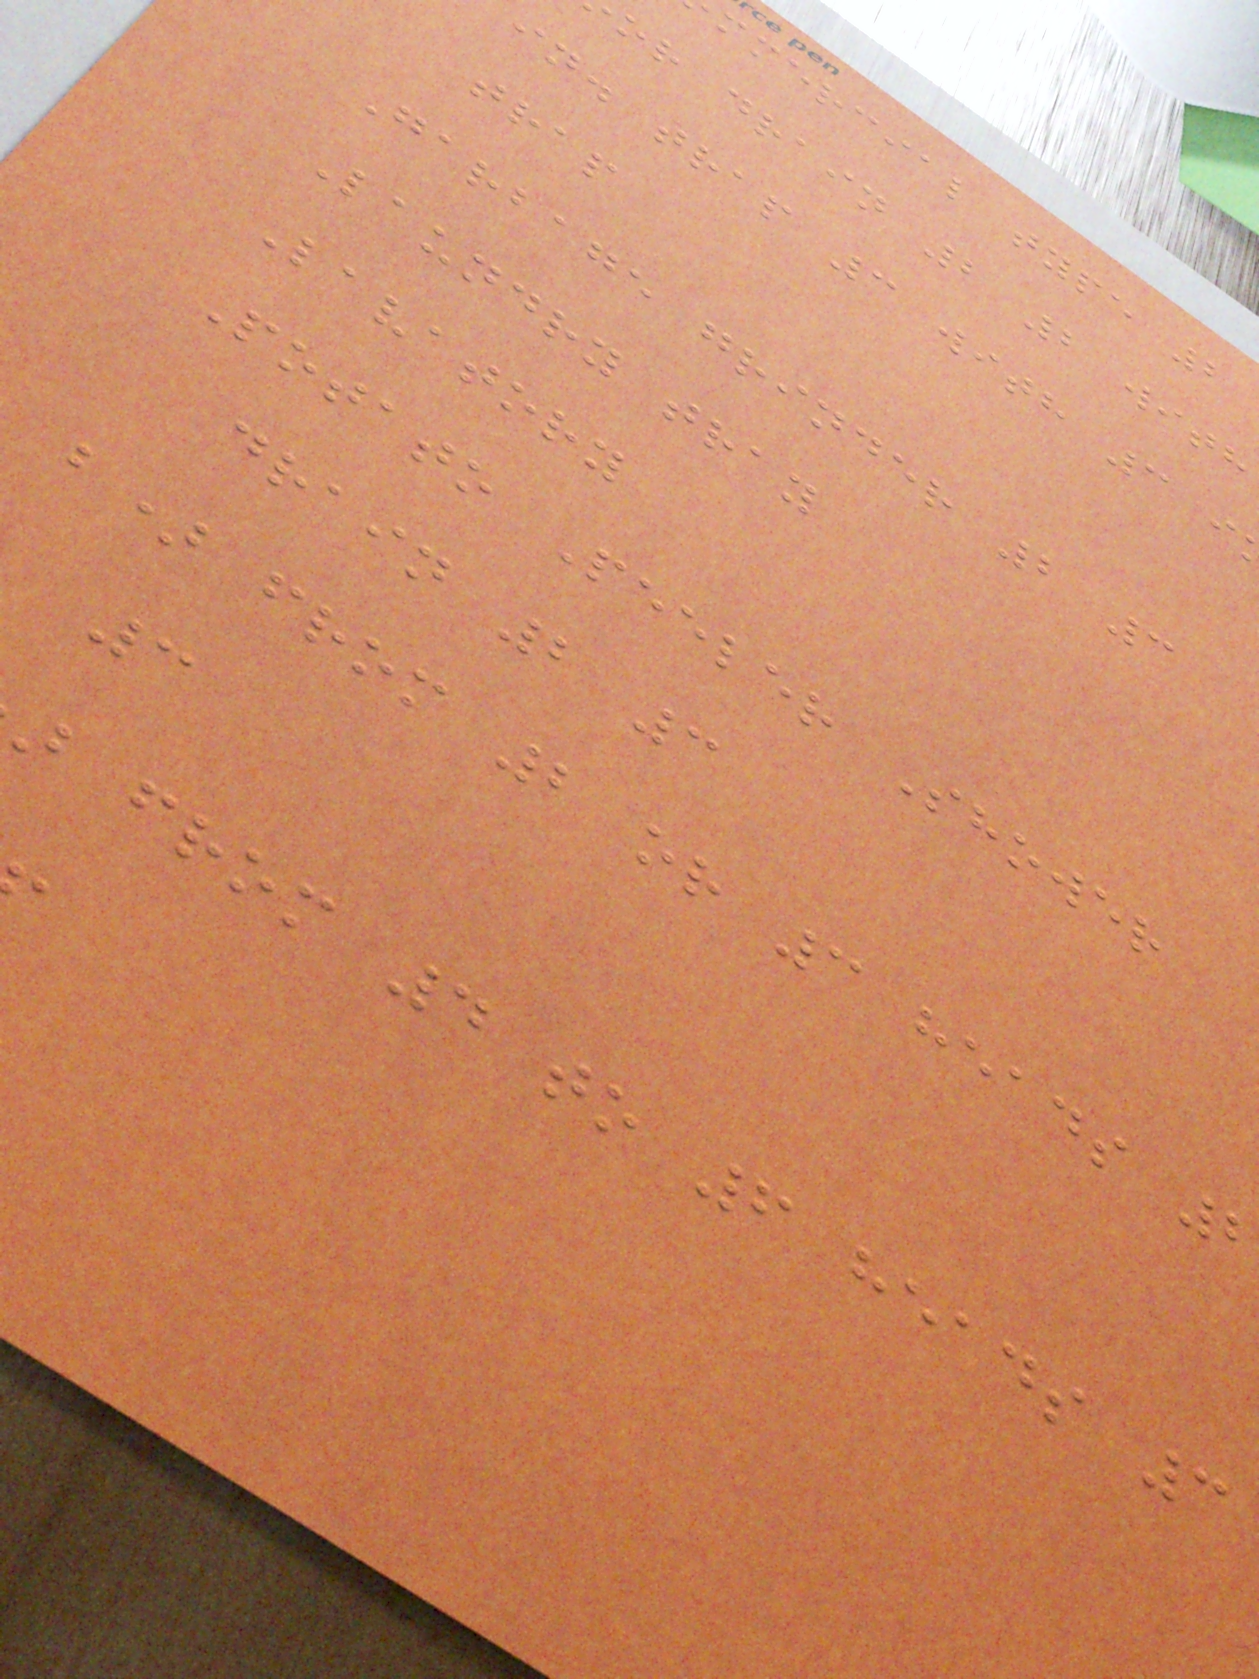mmercial type 2
or drain 2 2 with
in. trap 3 with 3 i
trap
Garbage grinder 2 3
Laundry tray
Lavatory
Potato Peeler Shower
drain 2 3
b) from 2 or 3 heads
3
from 4 to 6 heads 3
